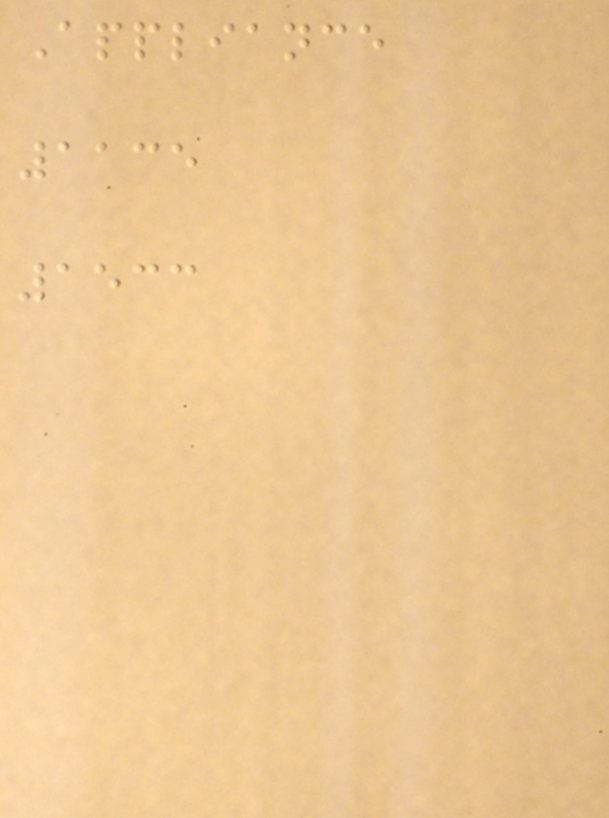Appliance
1135
1533
